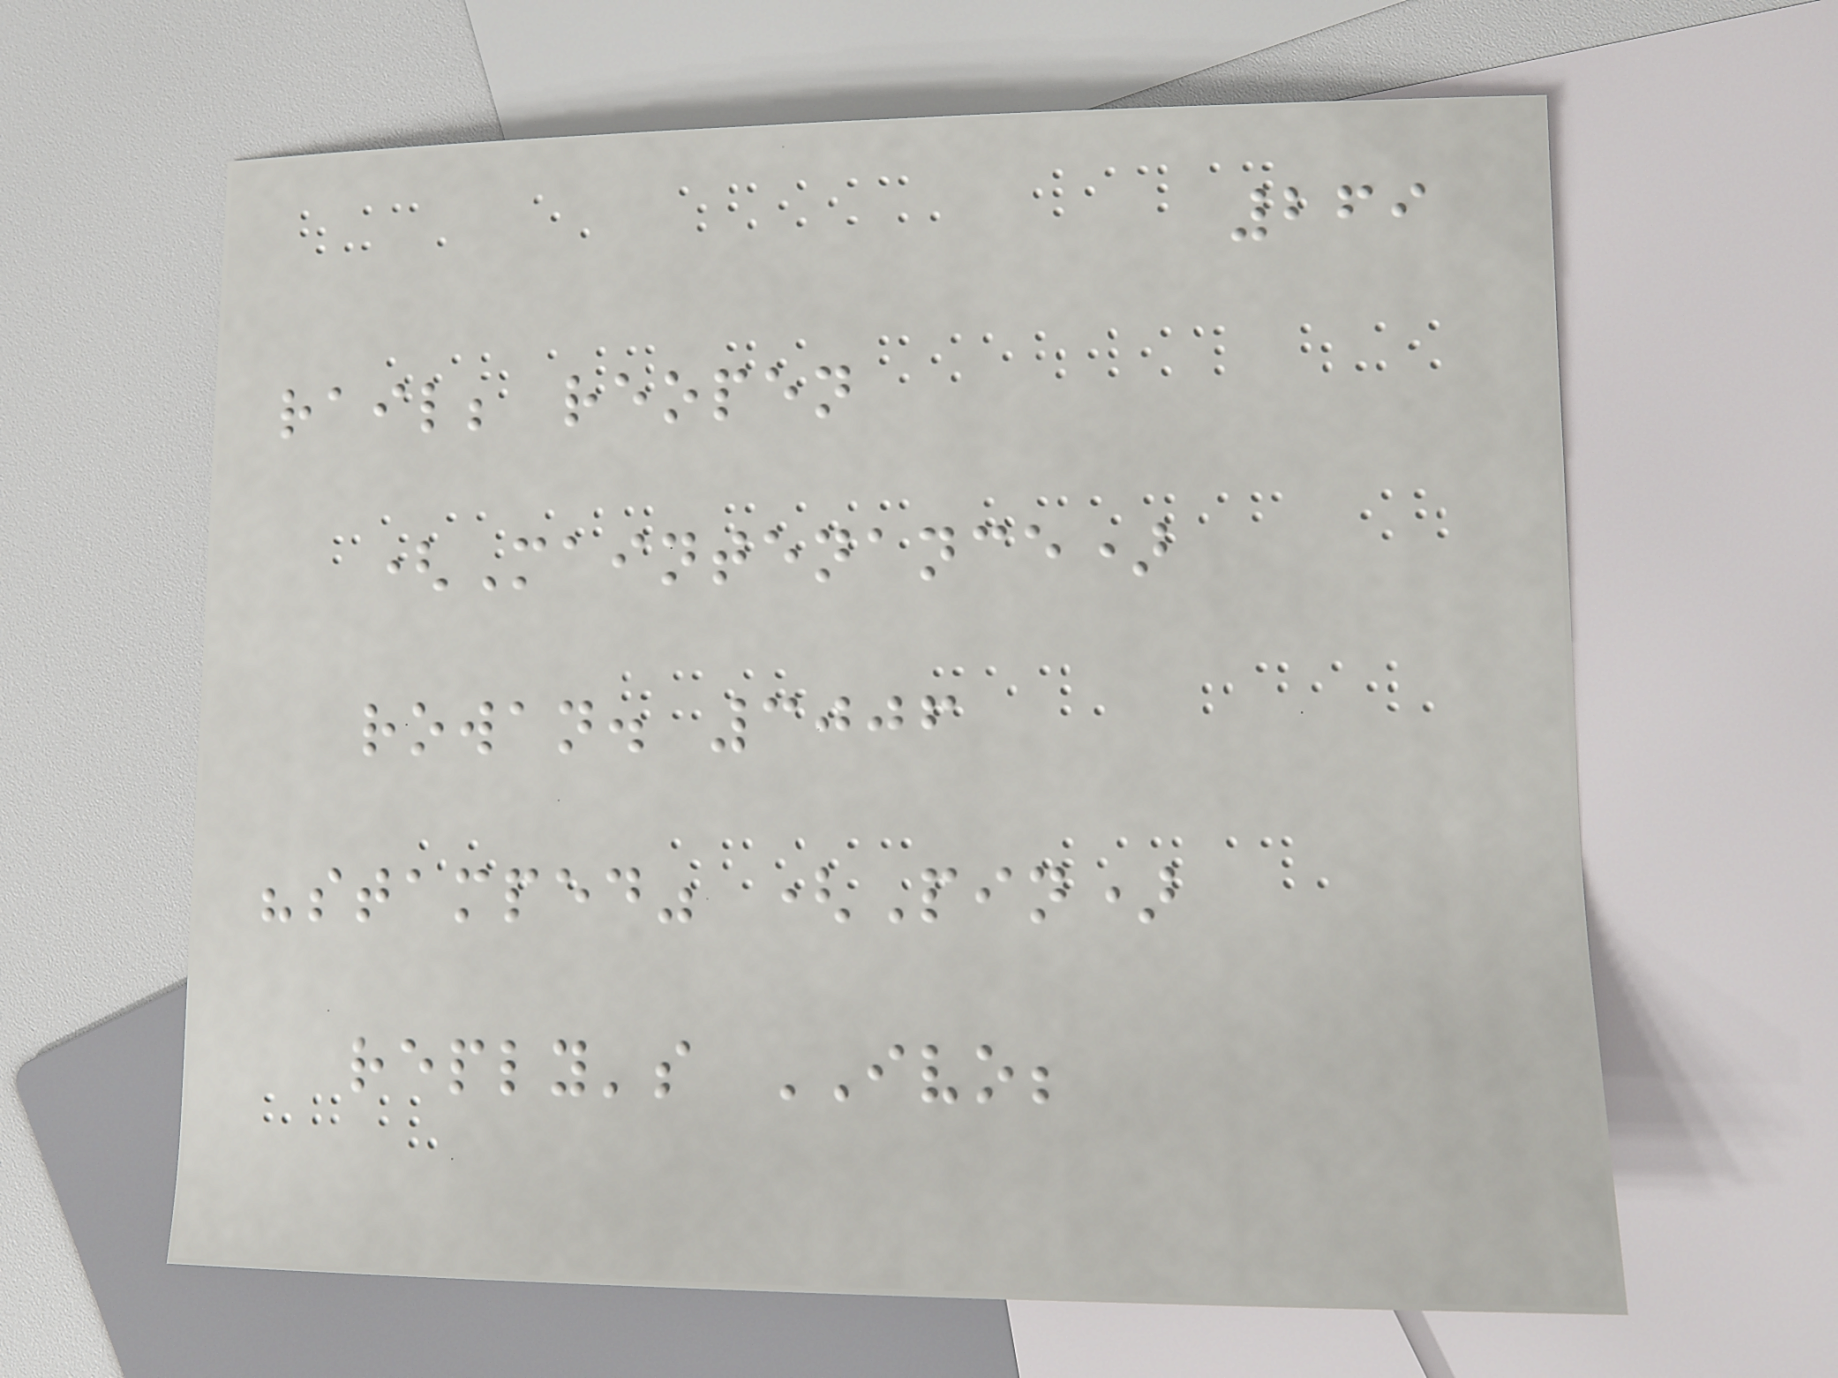269
rail; reopen
(Maintenance)
rowan. 3006
"stamped" (Pin)
reply's IVO;
